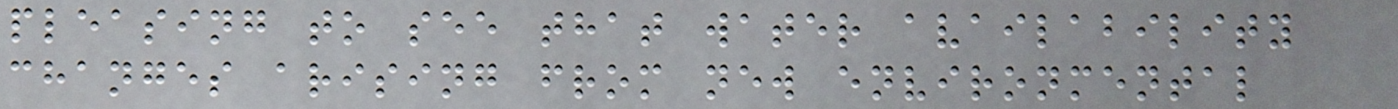pleasing to see that water availability
changes arising from new environmental
